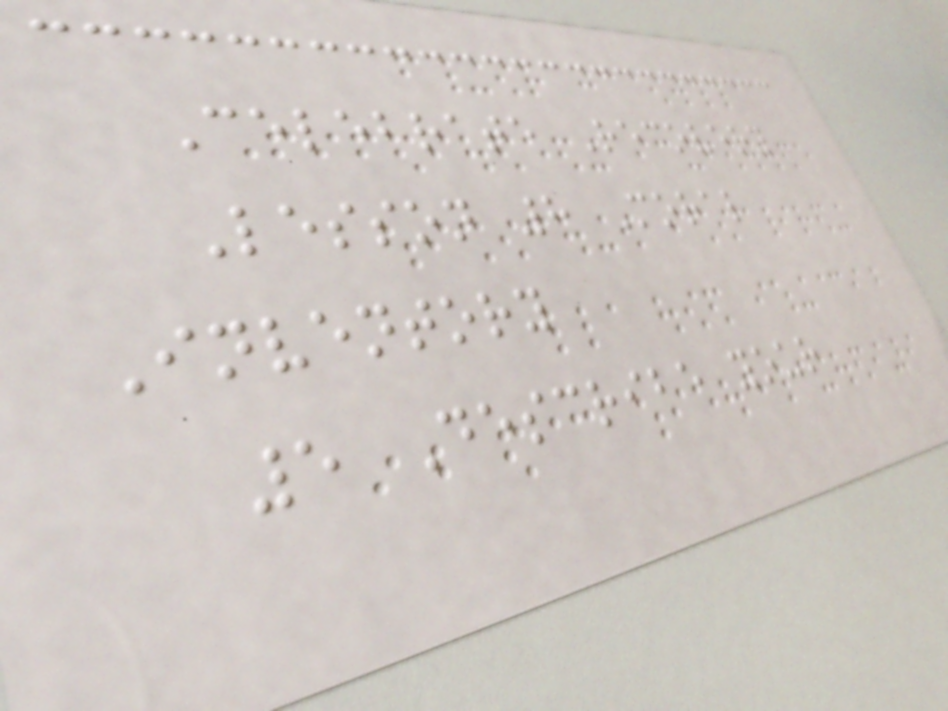Celebrate Recovery
Lesson 8 Moral
Inventory
5 Describe your
